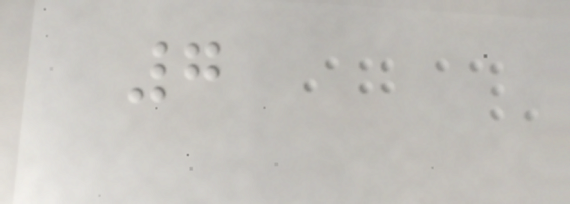7
